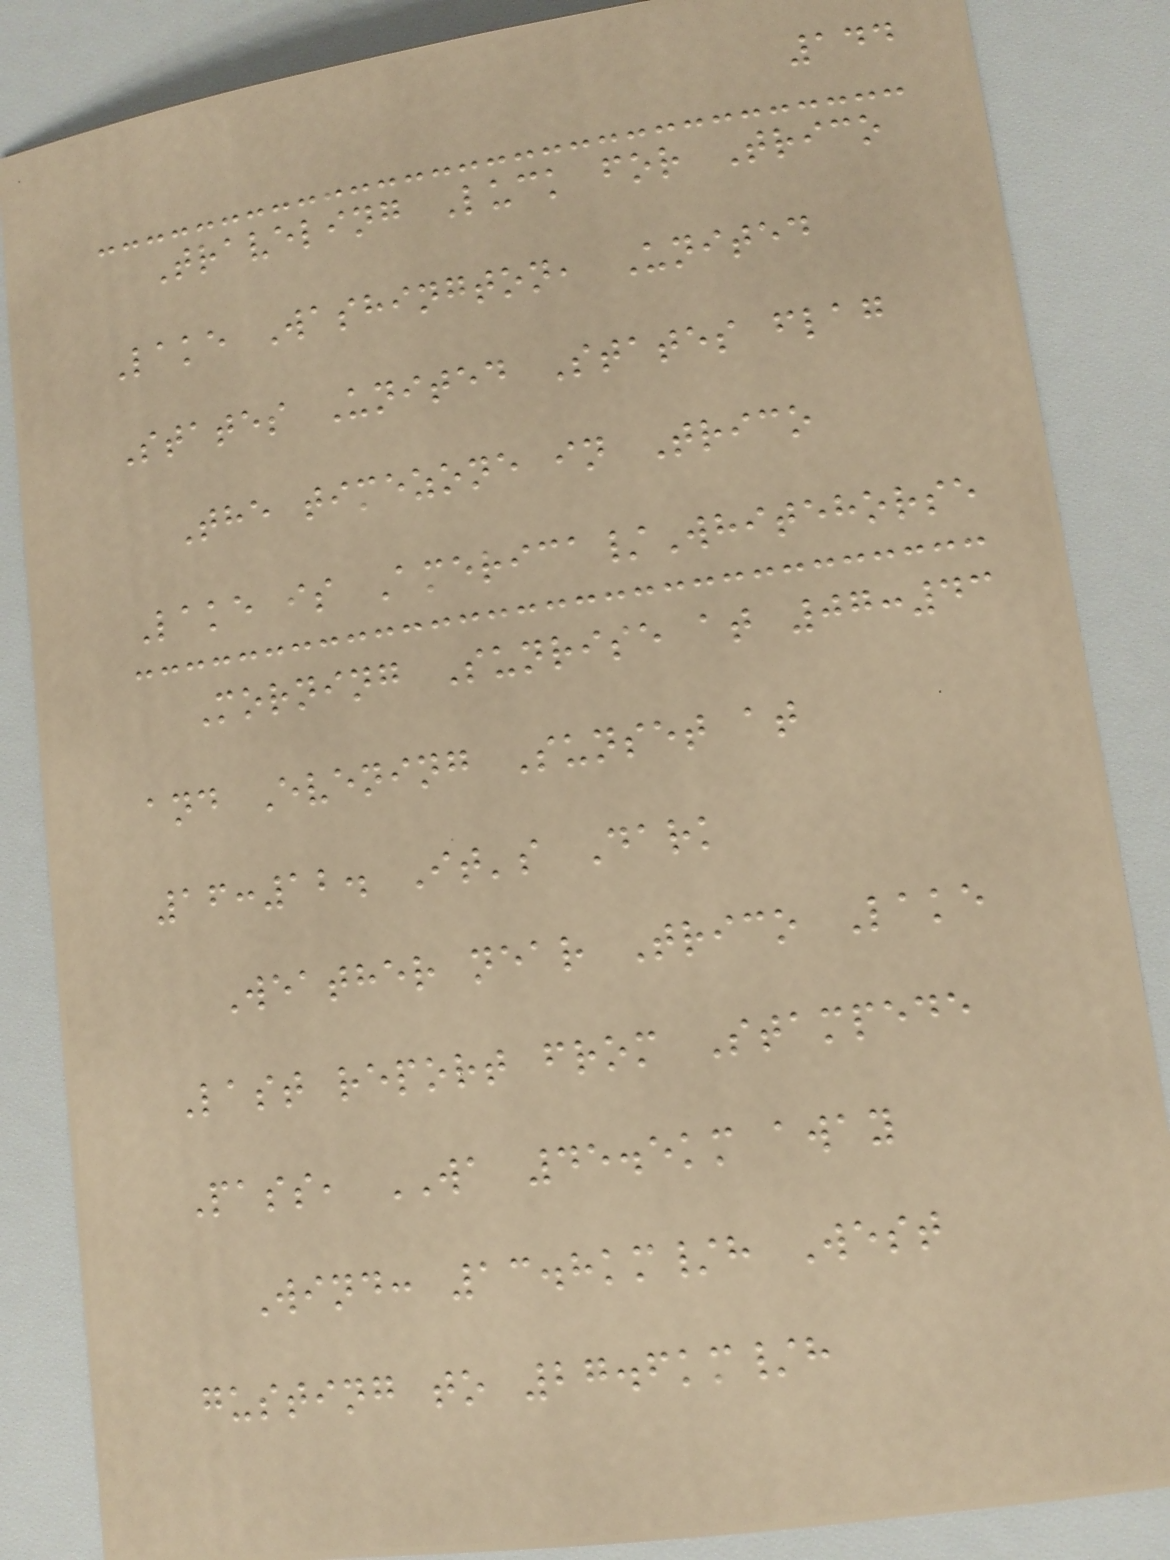144
Traveling Luck for Trico
Lake Washington, United
States United States flag
The timezone in Trico
Lake is America/Whitehorse
Morning Sunrise at 07:43
and Evening Sunset at
16:12. It's Dark
Weather near Trico Lake
Last report from Stampede
Pass, WA 45.5km away
Wind: 13.8km/h West
gusting to 27.6km/h
